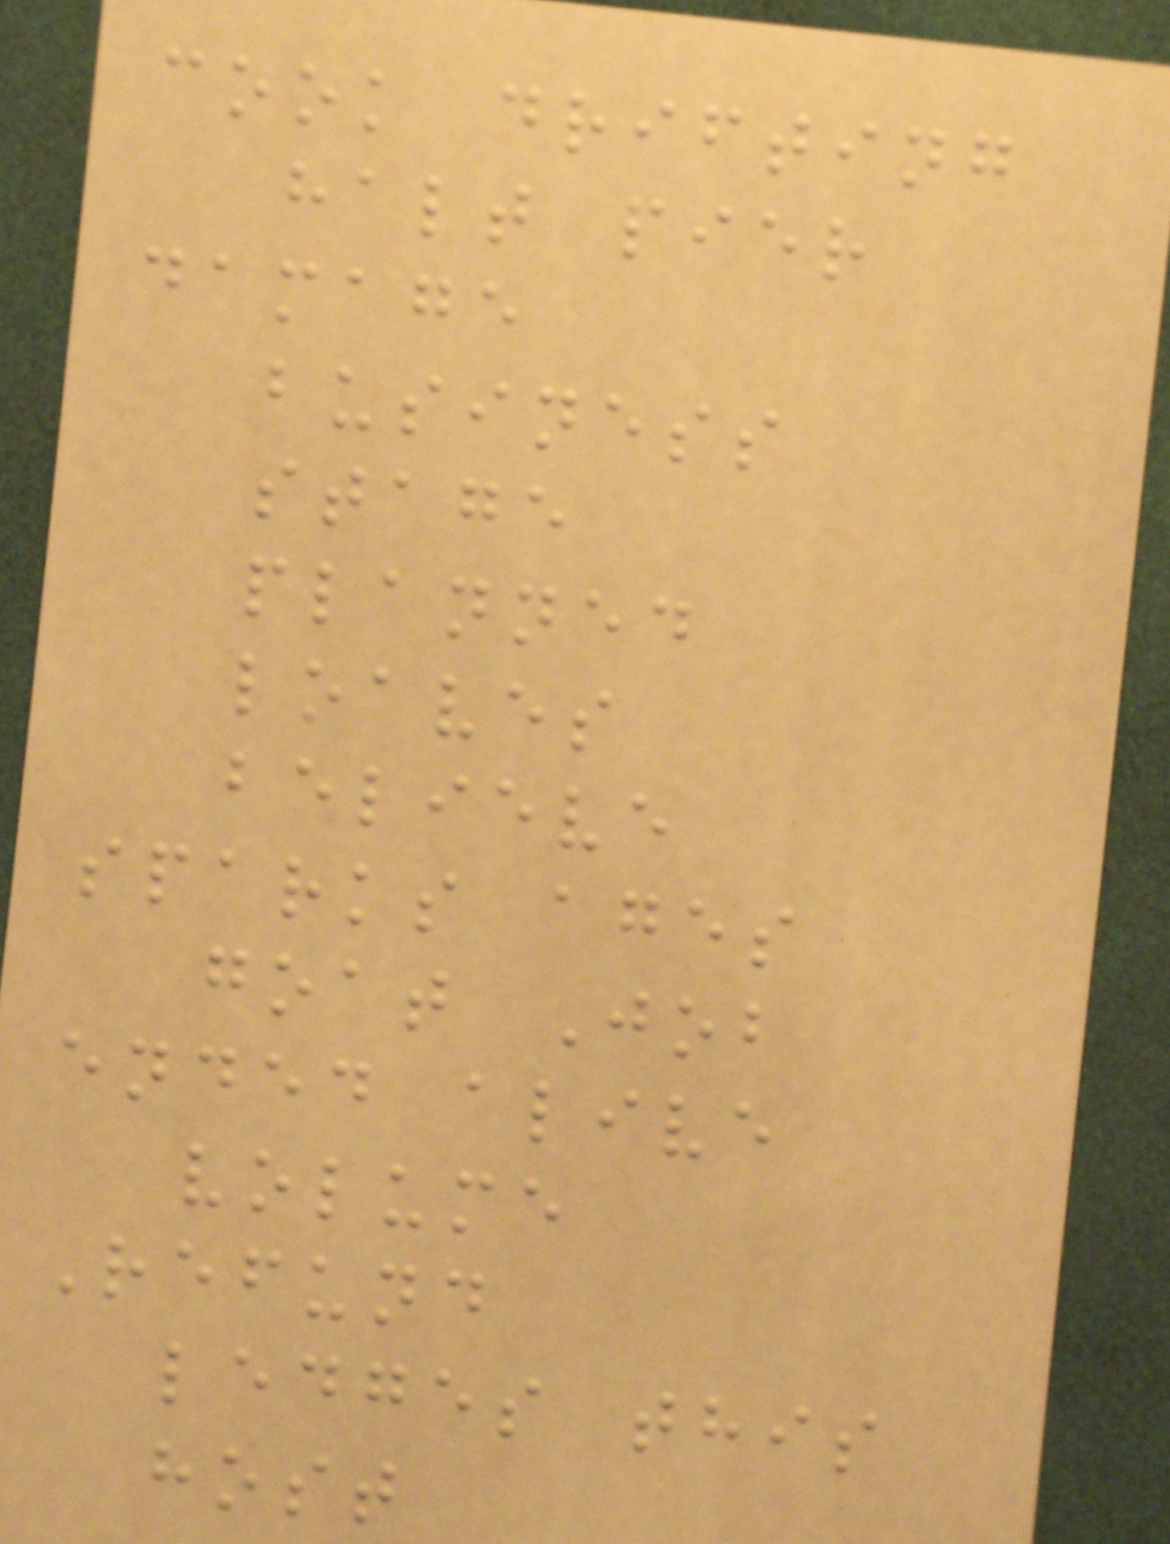cook drifting
halt pier
damage
business
stage
planned
loaves
believe
sparks ages
goat Job
ended alive
volume
Refund
ledges this
host
